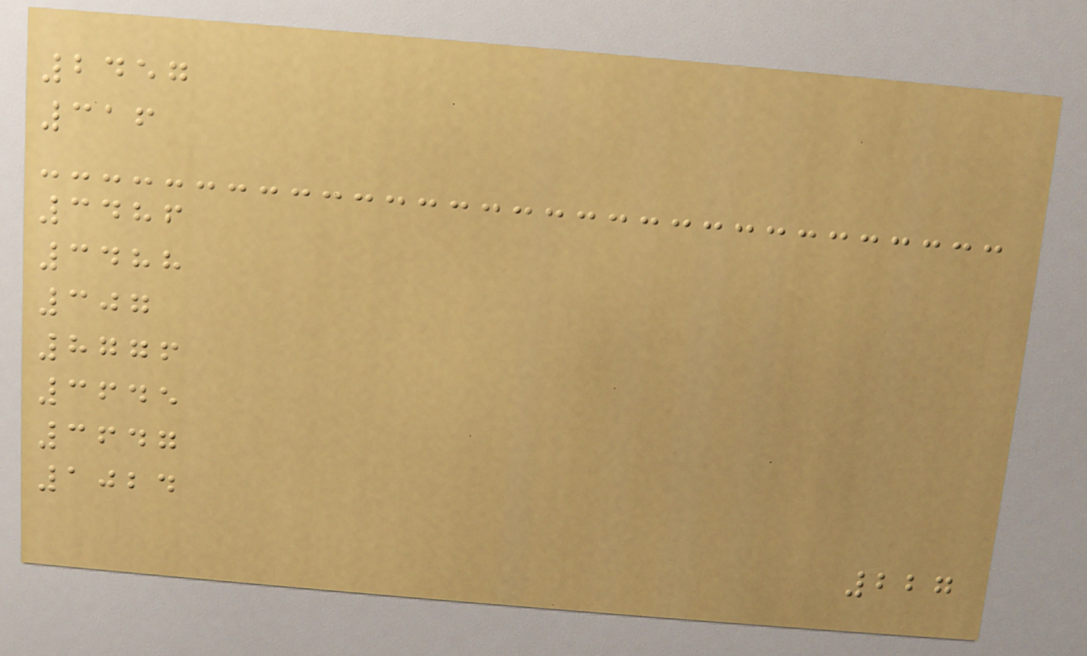2457
316
3486
3488
307
8776
3645
3647
1024
227
